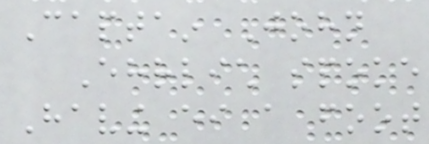Captain John
Ehrlich spoke
Having either a foot
